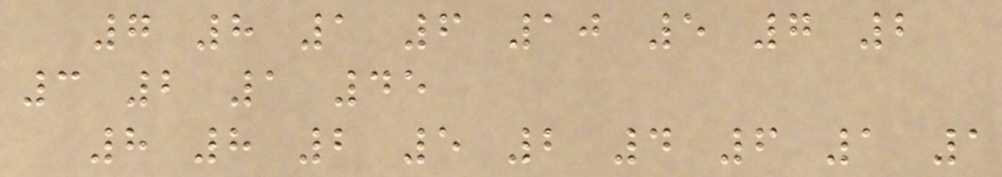7 8 1 6 10 5 7 2
3 2 1 45
8 8 2 5 2 4 6 1 1
